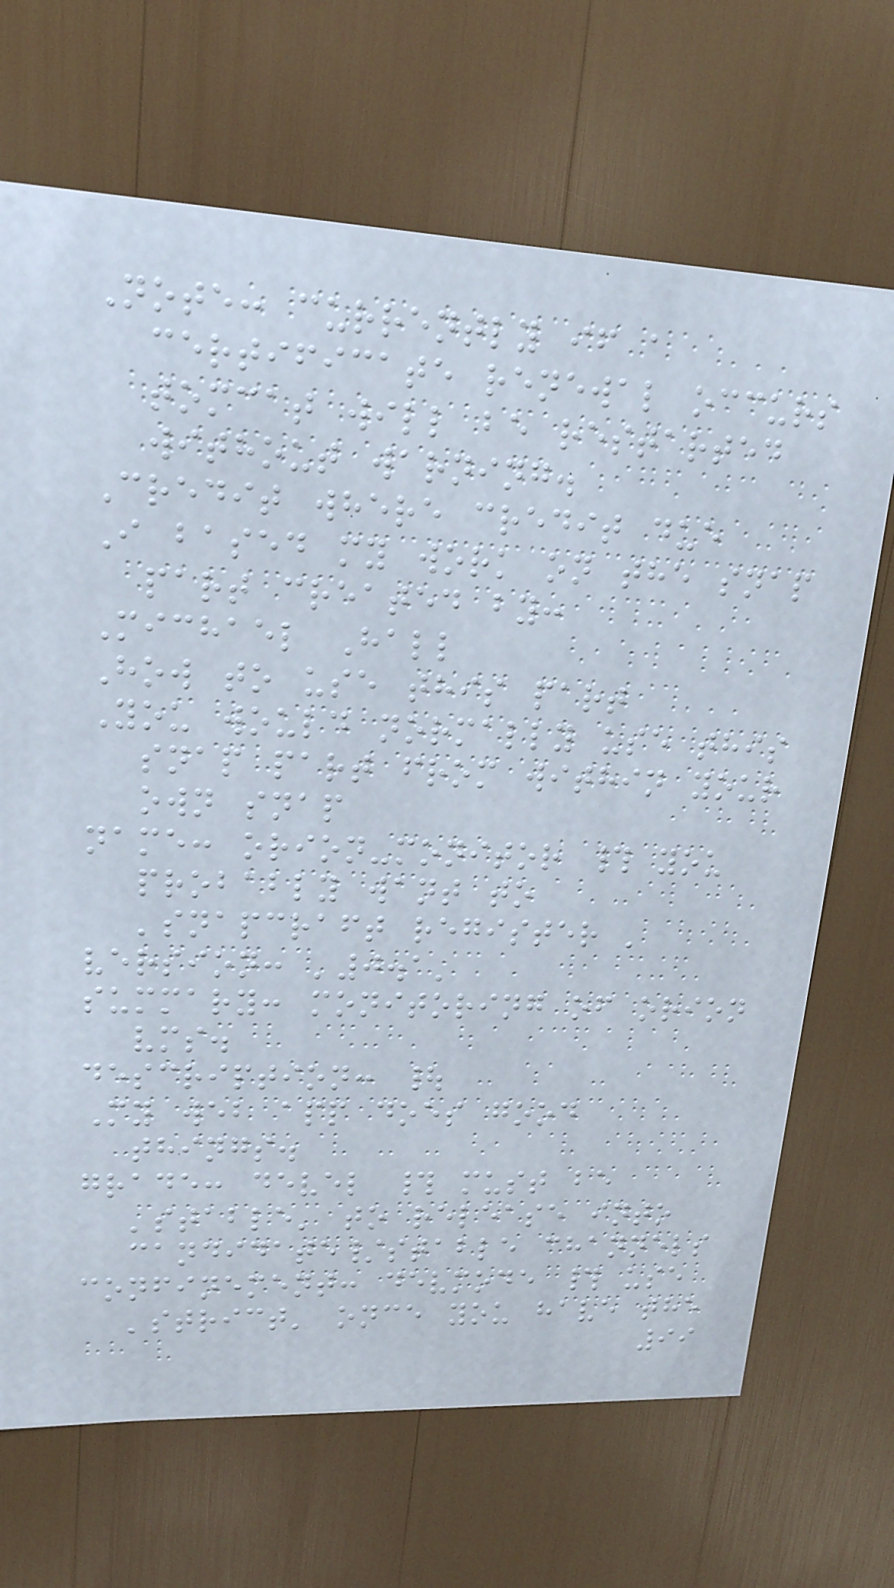Note: currently if a
certificate renewal occurs
tomcat will be restarted
without warning.
Credit where credit due
I based my work on the snap
part created by:
Michael Hall
How to use this part
You would normally use this
snap part from within your
own snap
name: orion-monitor # you
probably want to
'snapcraft register '
version: '0.1'
summary: monitoring of orion
vms.
description: |
My web app does good
things.
grade: devel # must be
'stable' to release into
candidate/stable channels
confinement: devmode # use
'strict' once you have the
99
